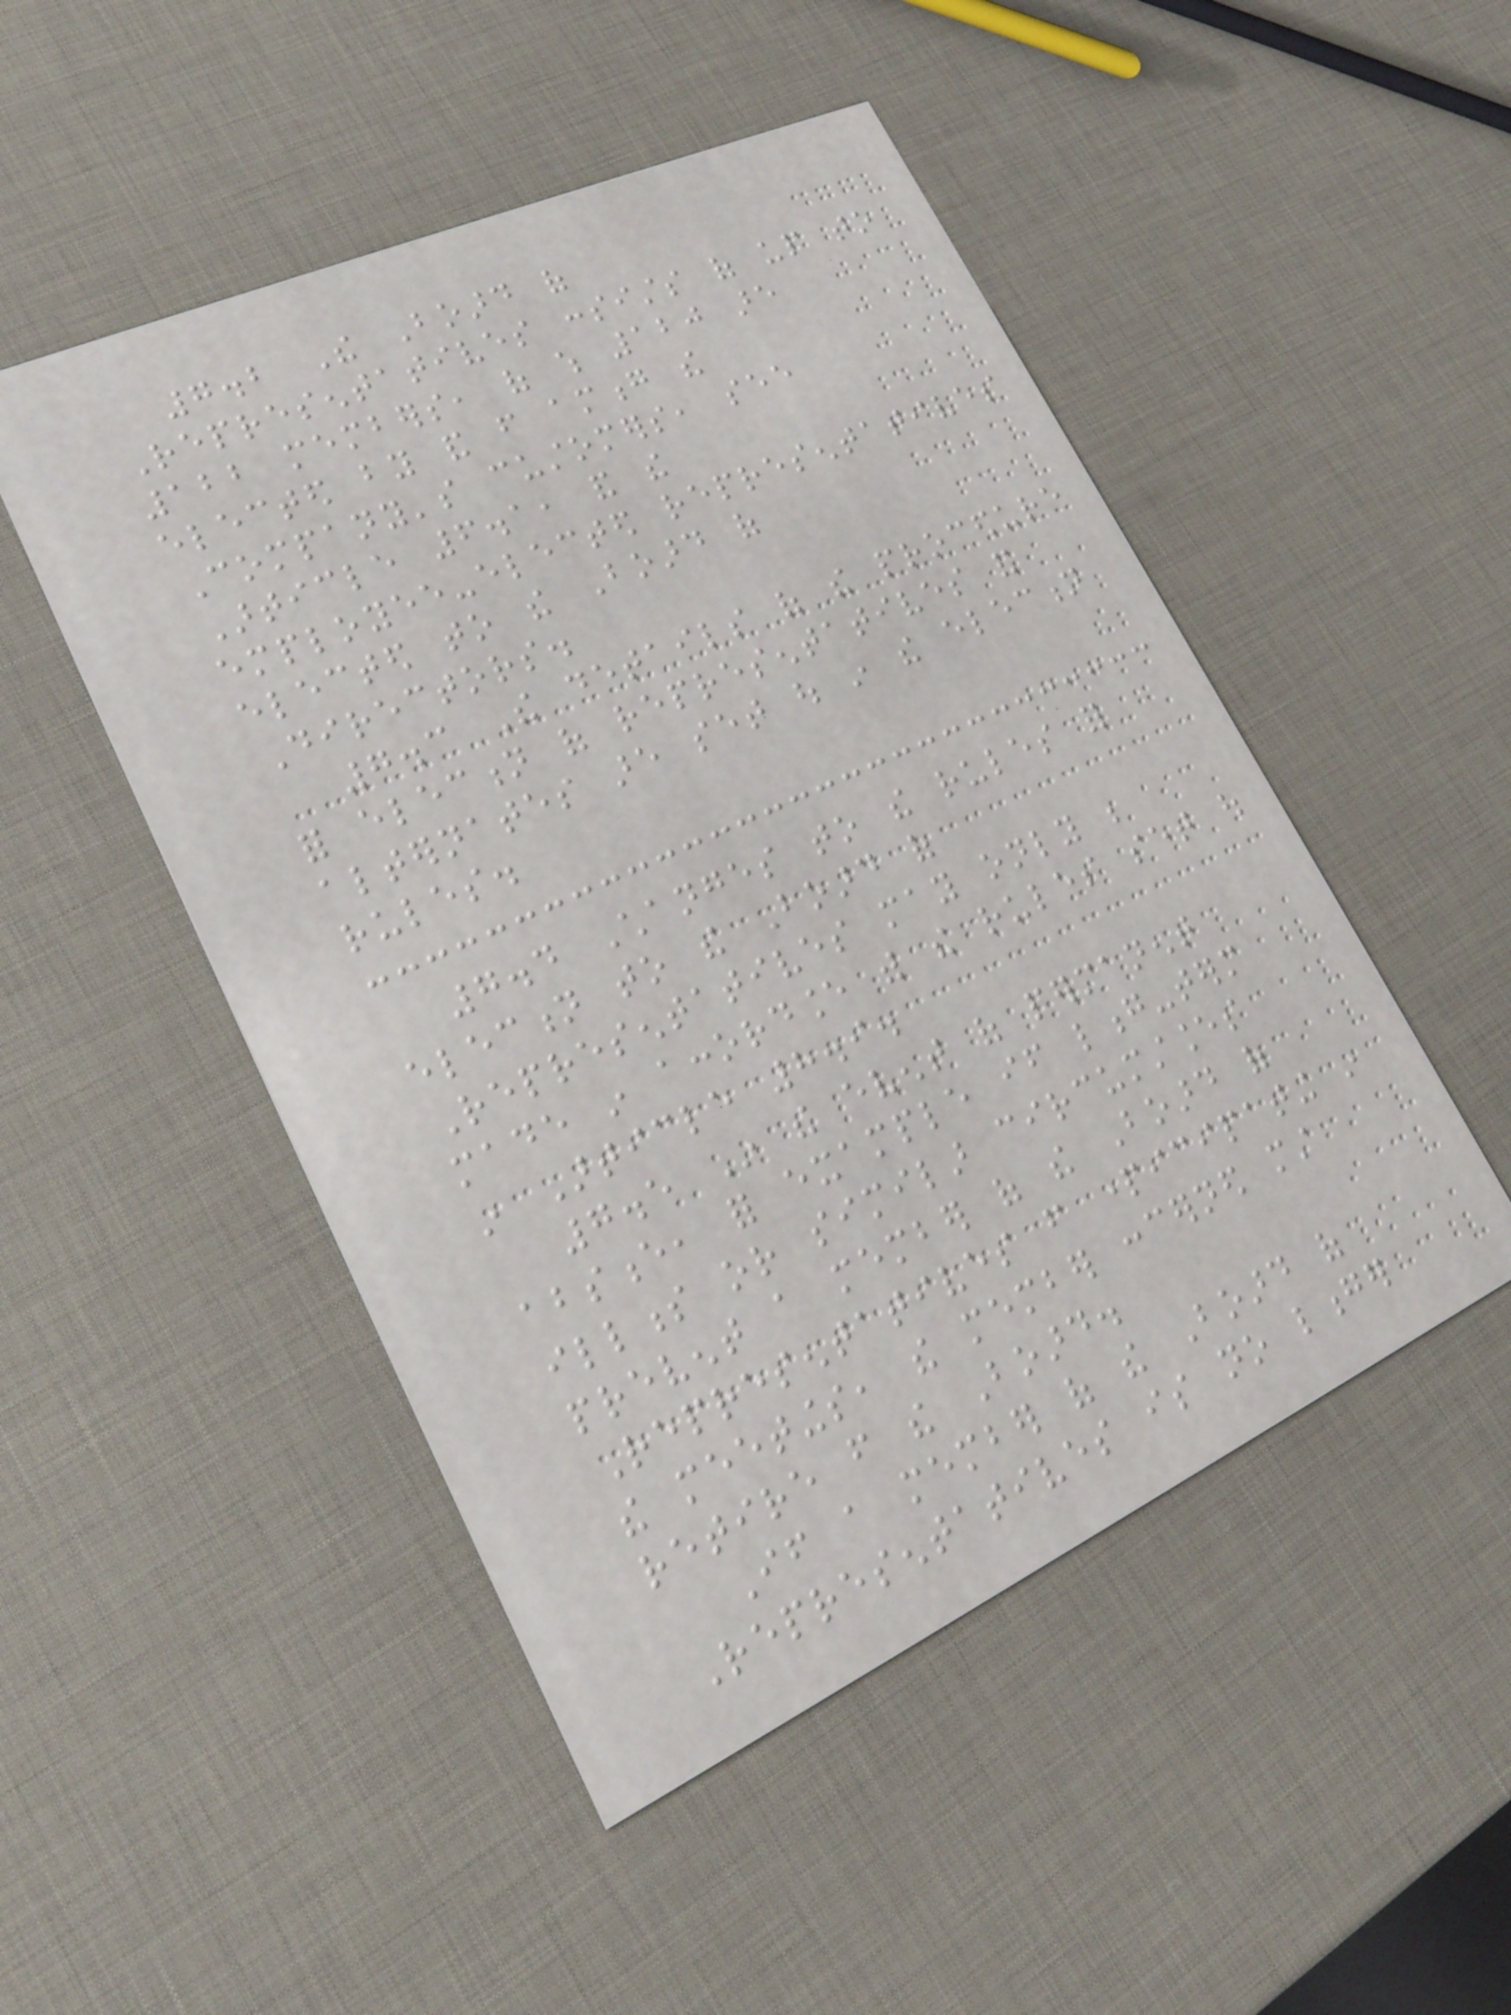7.2 The Board of
Representatives consists of up to
122 members, of which 120 are
elected by and from among the
Company's customers, see
Article 6.1, and the
employee-elected representatives
elected to the Board of
Directors.
7.3 The details of the procedure
for election of representatives and
alternates are set out in the election
rules.
7.4 Changes to the rules for
election to the Board of
Representatives may only be
made in accordance with the rules set out
in Article 8.9.
7.5 In the event of permanent
absence, for example if long-term
illness or similar circumstances
prevent a member of the Board of
Representatives from participating in
the meetings, the member concerned must
retire from the Board.
If a member of the Board of
Representatives is no longer
